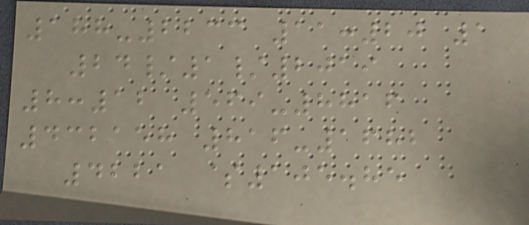188-2233 11:20 1
24/1/2019
8:12 569-8816
432158 816-1682
4221 $105.85
